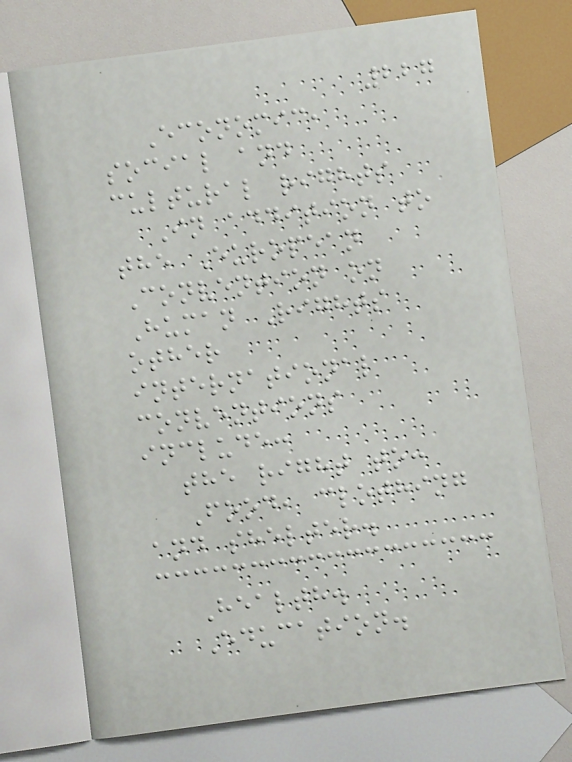227
Economic,
social and
cultural rights
In addition to
the European
Convention on
Human Rights
other
international
conventions
include:
the right to:
Food, clothing
and shelter.
Health.
Education.
